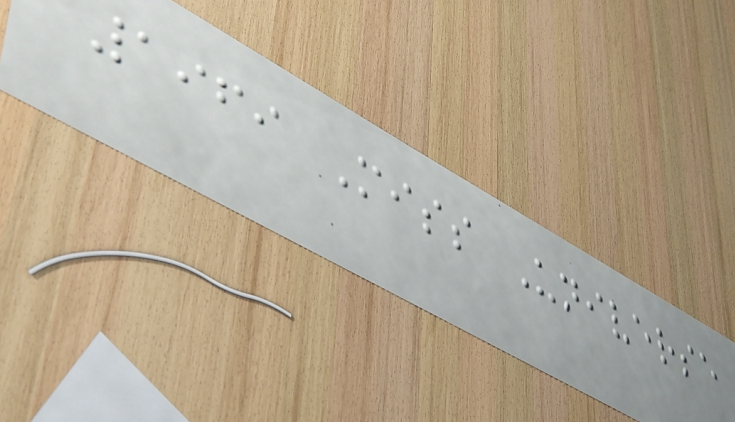1969 Miss Universe
